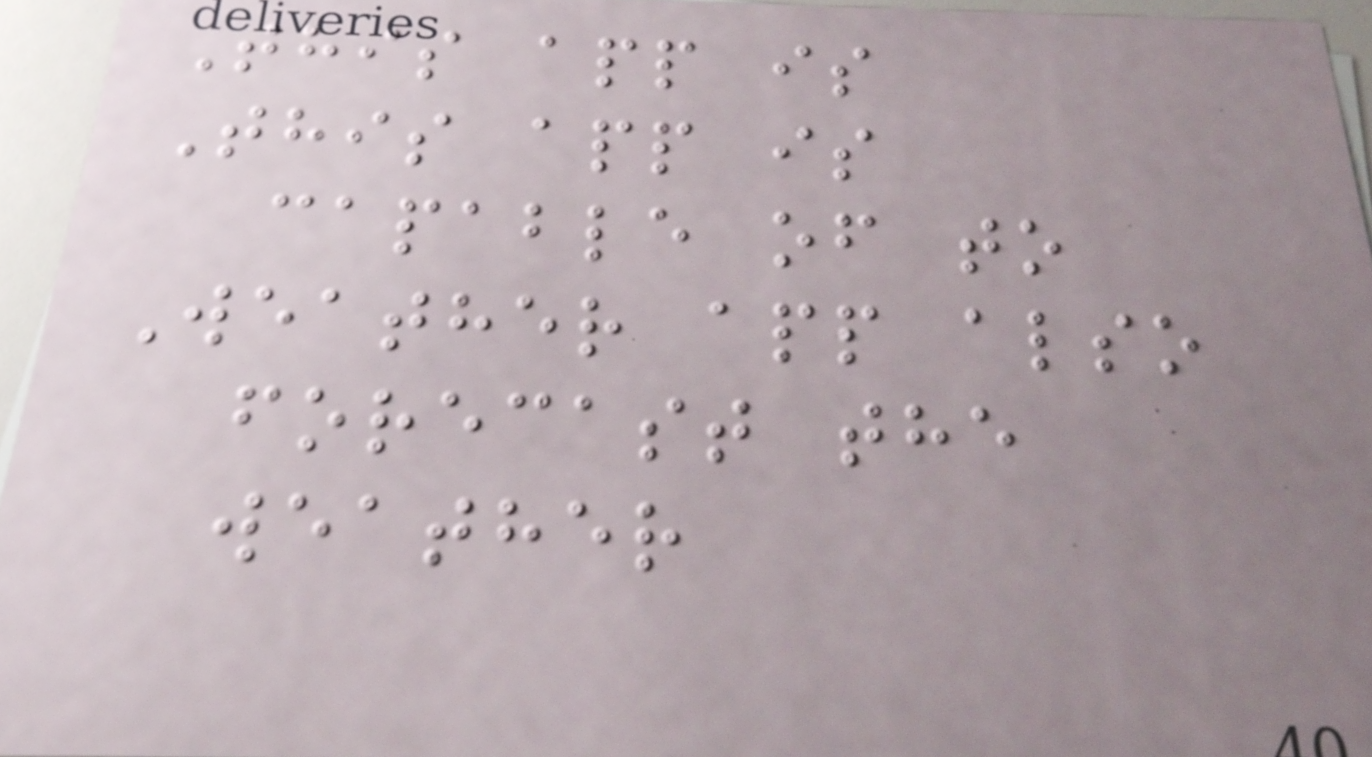This app is
This app is
capable of to
Weather app also
forecast the
weather
